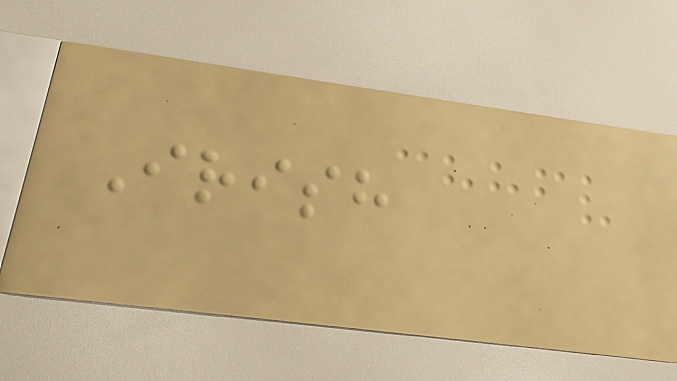Irish
